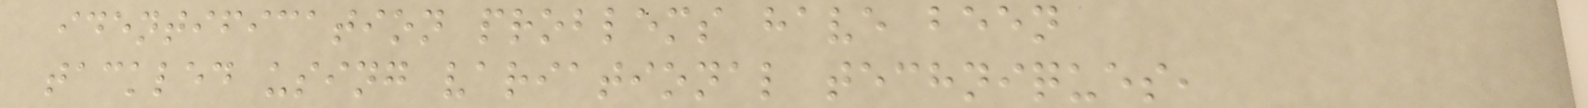identification problems have been
tackled using variational techniques,
